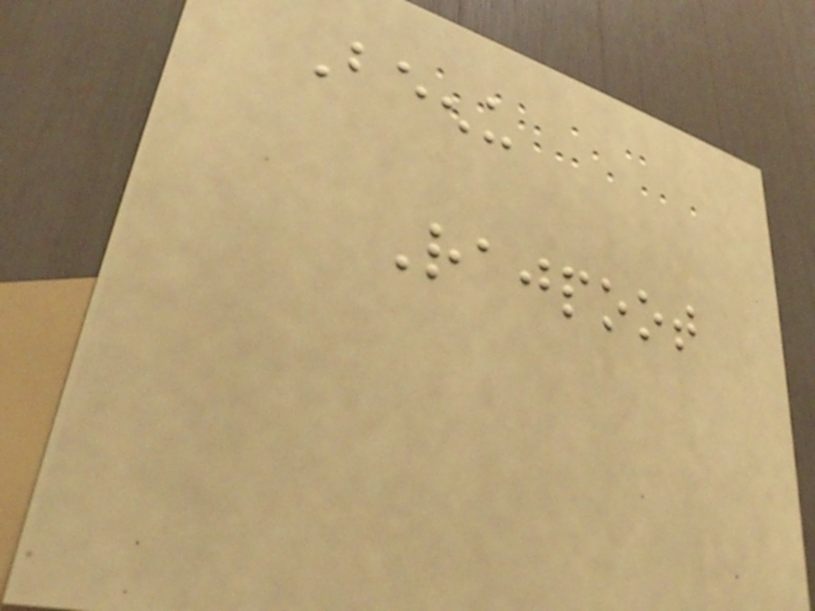Beenu
Rajpoot
